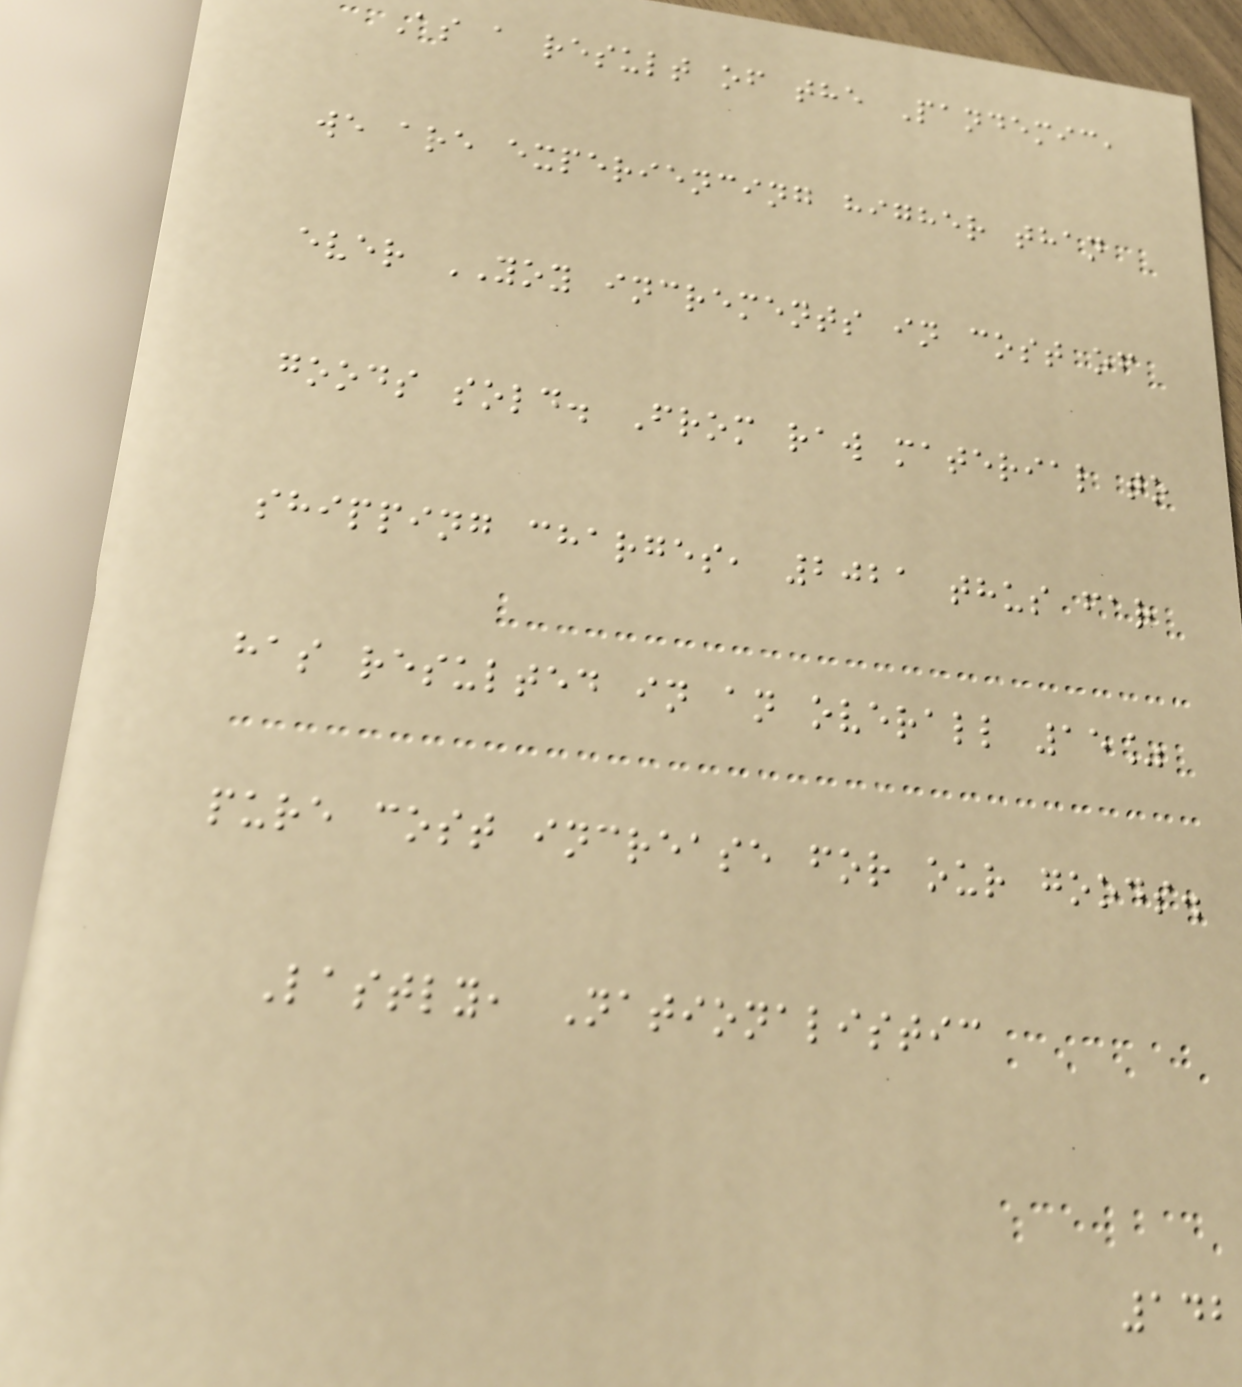As a result of the Pandemic,
we are experiencing higher than
ever YOY increments in cost of
goods sold. From raw material to
shipping charges, 2021 thus far
has resulted in an overall 15%
pure cost increase for our goods.
Lastly, Nationalistic
142
